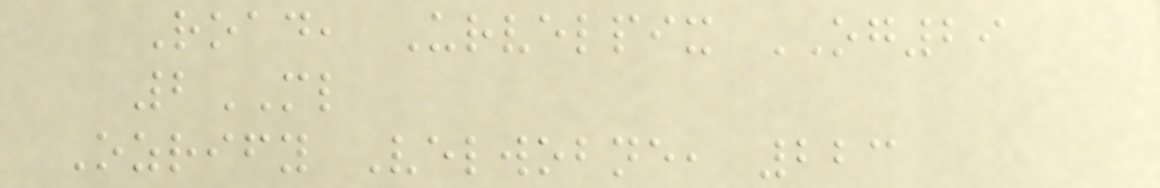Road, Urvelpix OG29
2ML
Ozrify Velwobne, 223
